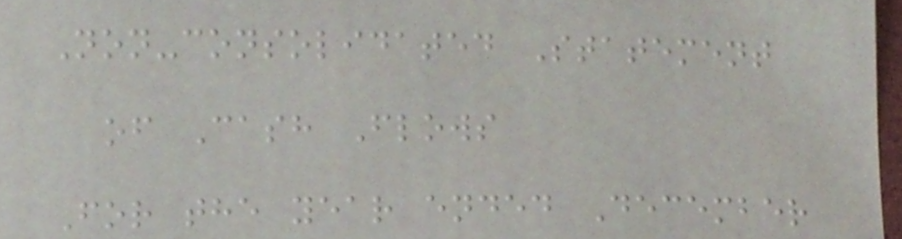Non-consolidated Statement
of Cash Flows
For the year ended December
